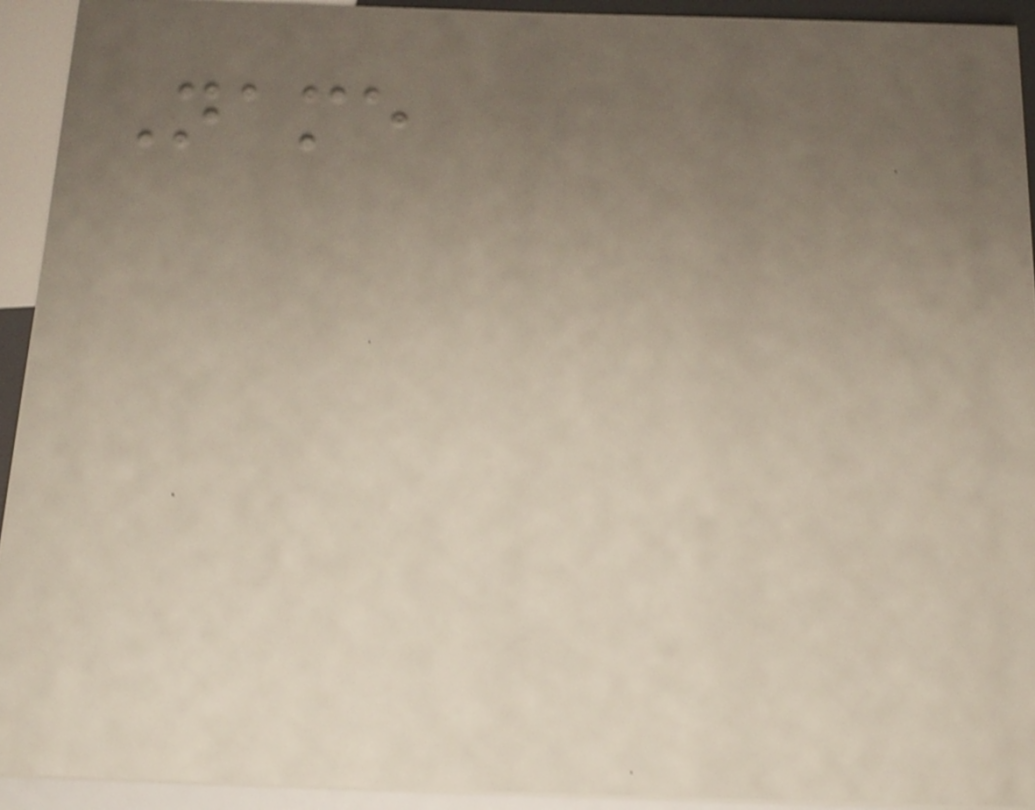Name
